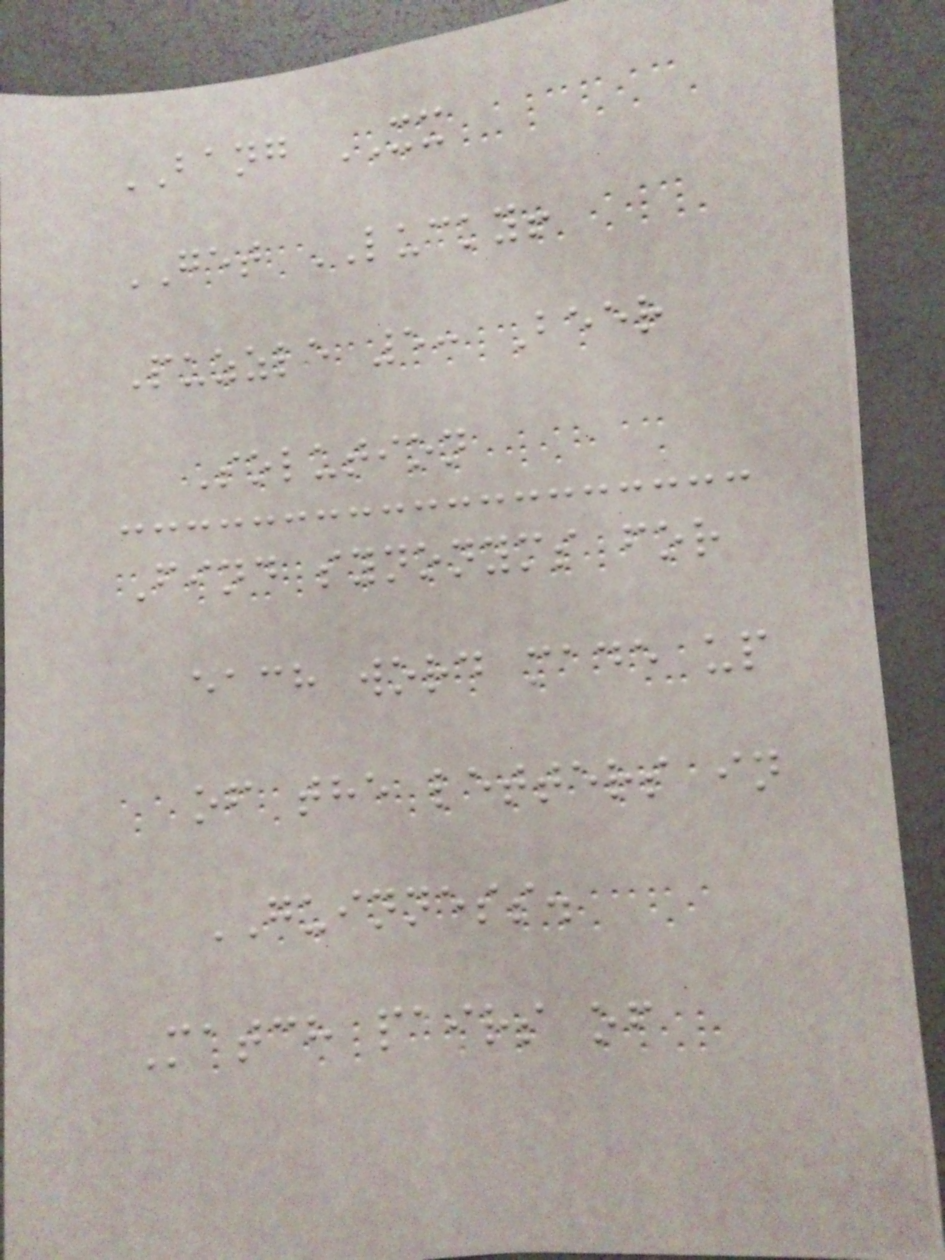BANG XX
GET LUCKY!
Puzzle 5: Beer
Solution
Find synonyms for
each word made up
of the letters in
GUINNESS.
Match pairs of
